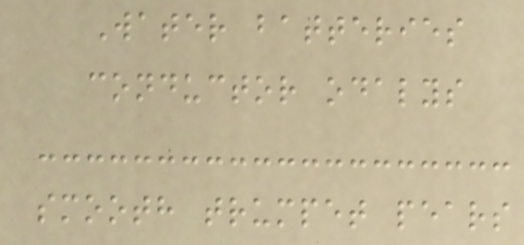Water batteries
conductor odalys
smooth trumpet pears
